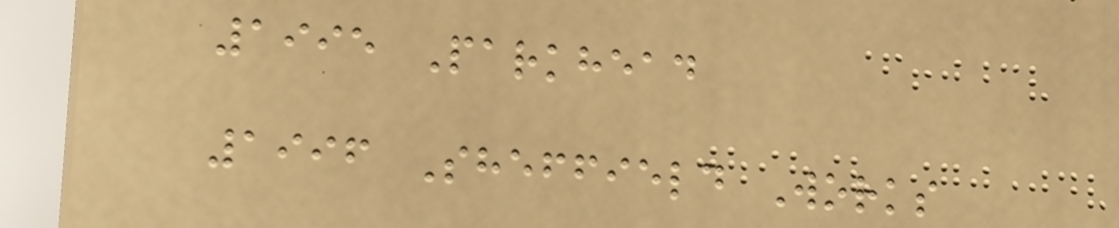1995 Parkhead
1996 Sheffield Works
